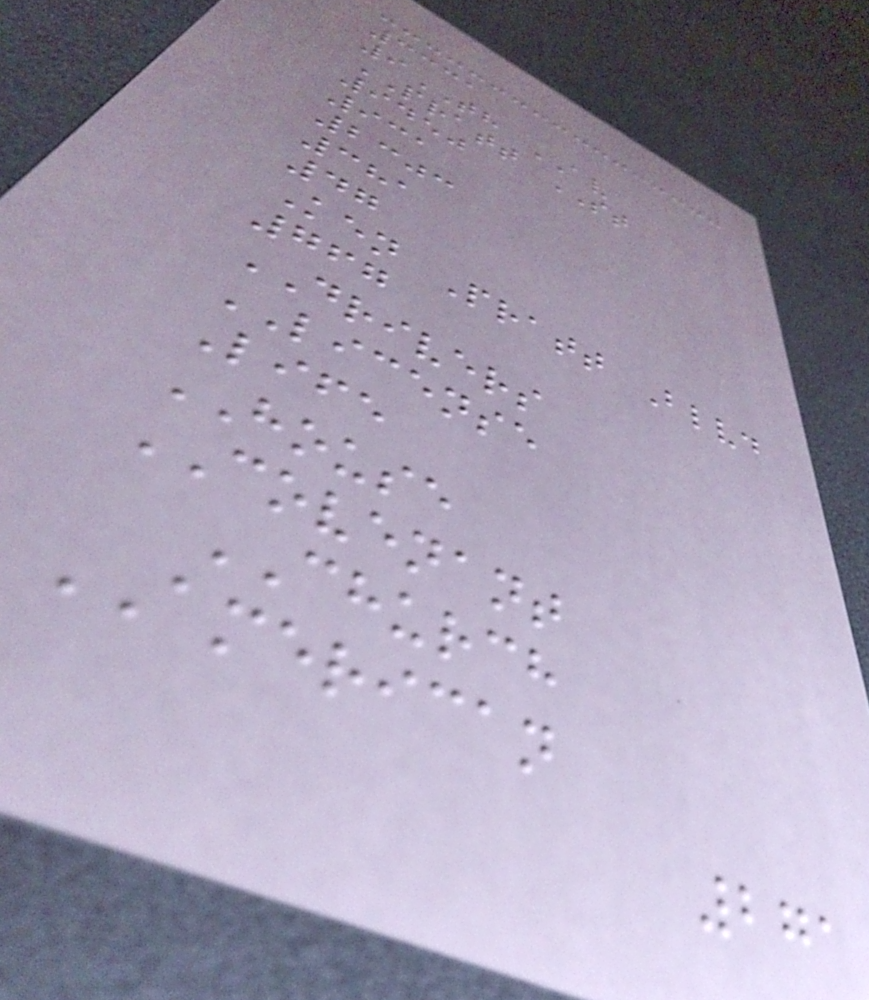3331
9TH AV
PRATT ST
9450
931
2303
381
47
Ken Pratt Blvd
767
DRIVERS
LICENSE
Life
HOUSE
COVENANT
CHURCH
AMERICAN
271
